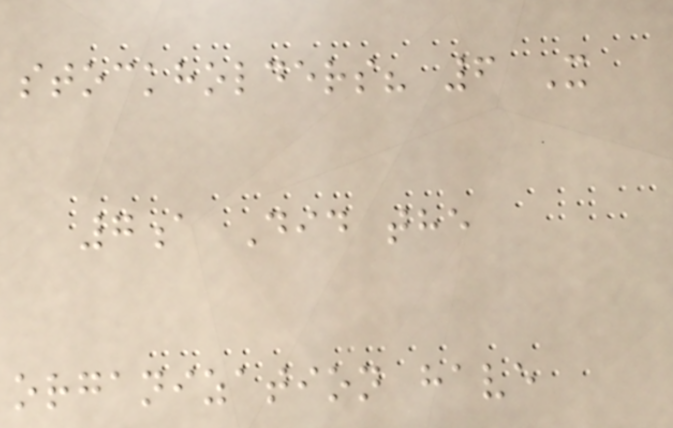stockholders? 6 X
7a Did the
organization have
